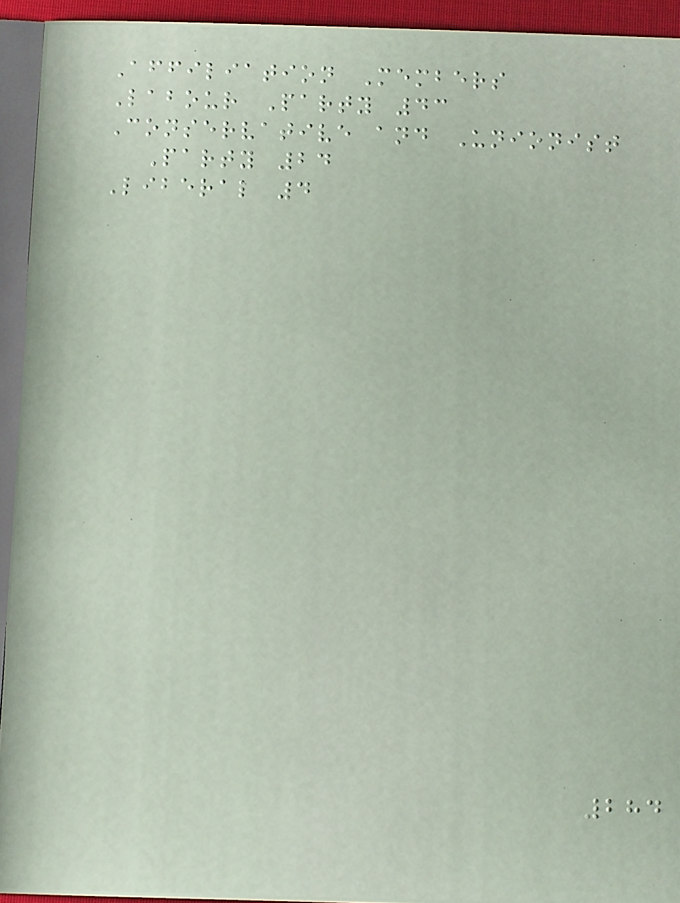Affiliation Members
Labour Party 43
Conservative and Unionist
Party 24
Liberal 4
284
